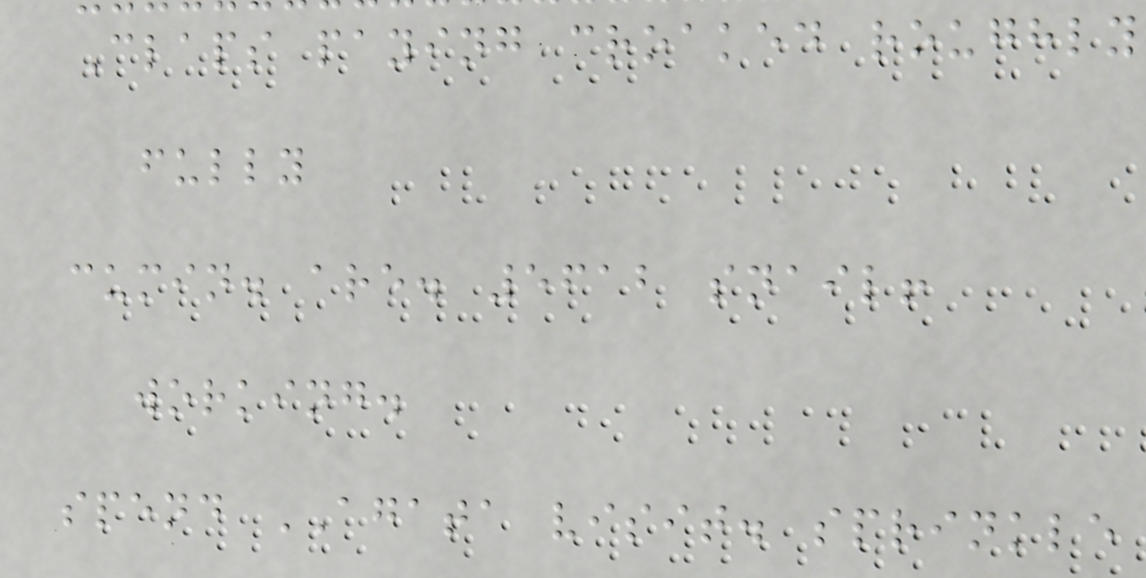Claps paying croaked roughly
fully
cumin. are. 5612 snail!
working.
spend AGATA visit. sprinkle
